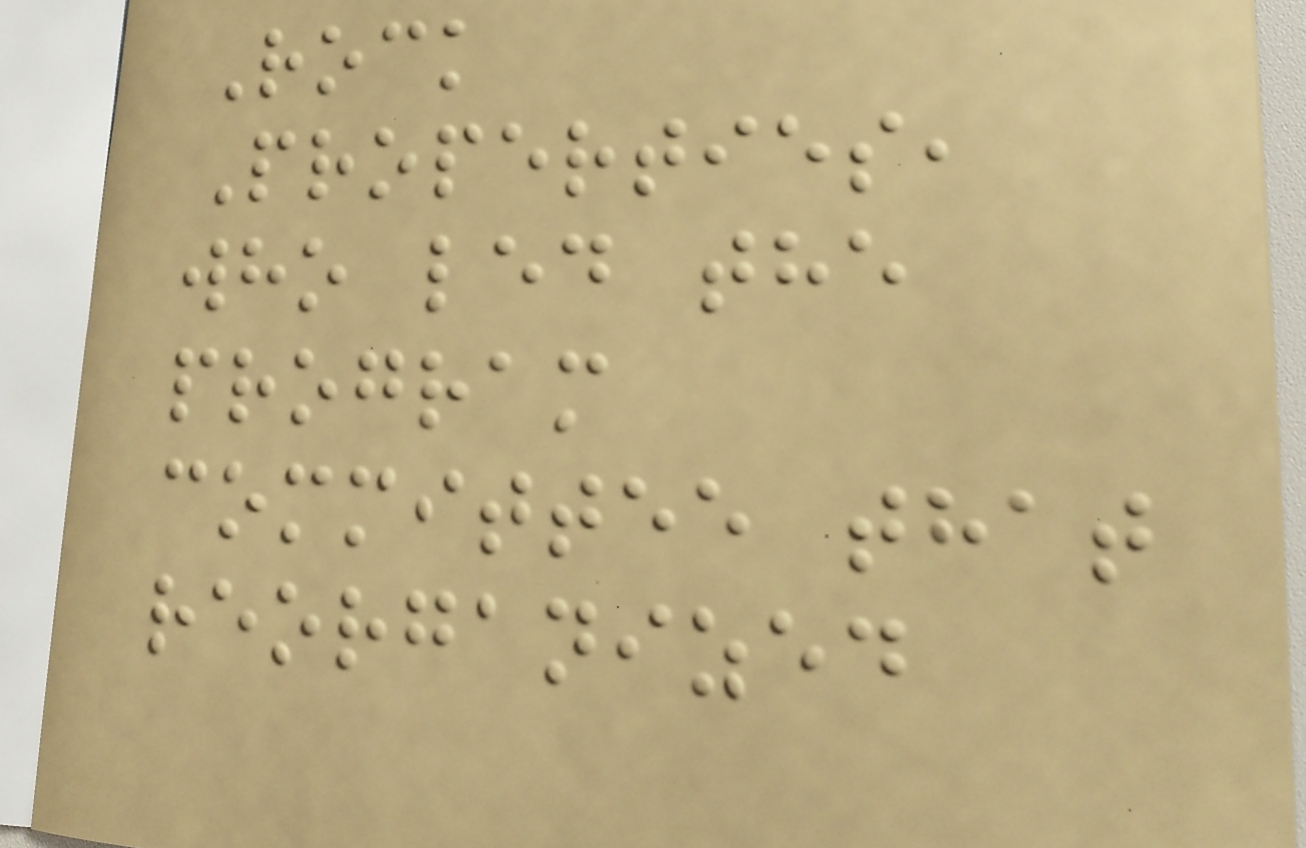Rock
Properties,
who led the
program
committee that
reorganized
